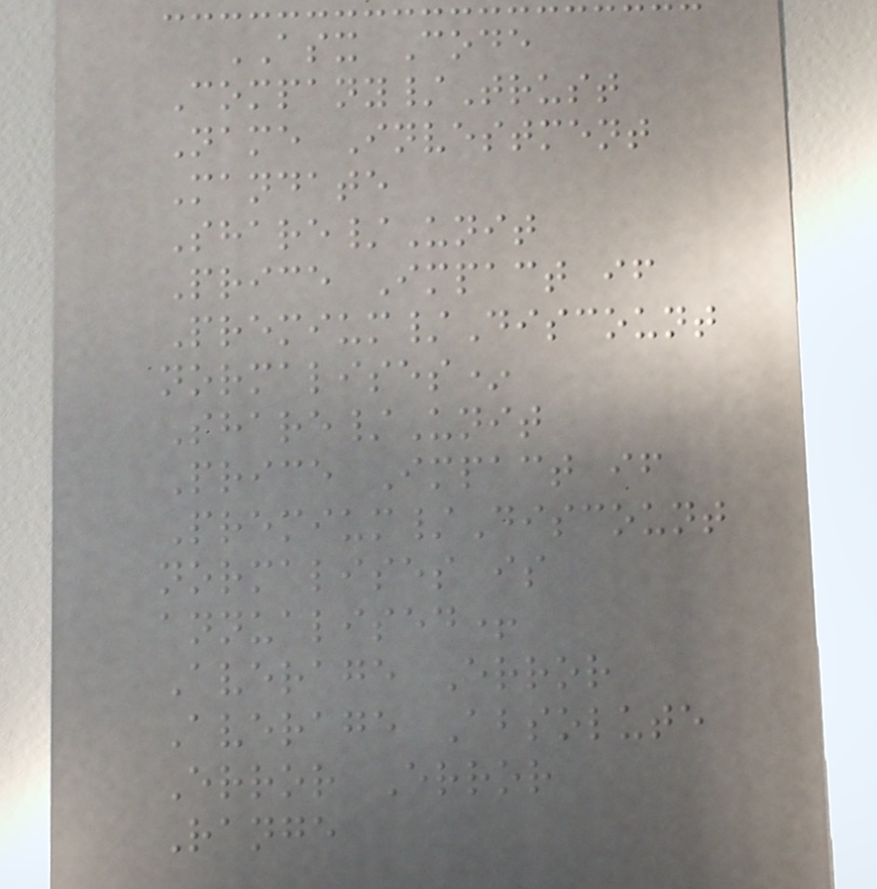ASX Code
Company/Trust
Name Investment
Mandate
Share/Unit
Price Impact if
Premium/Discount
normalises*
Share/Unit
Price Impact if
Premium/Discount
normalises is
annualised+
Average Error
Average Absolute
Error Error
Range
